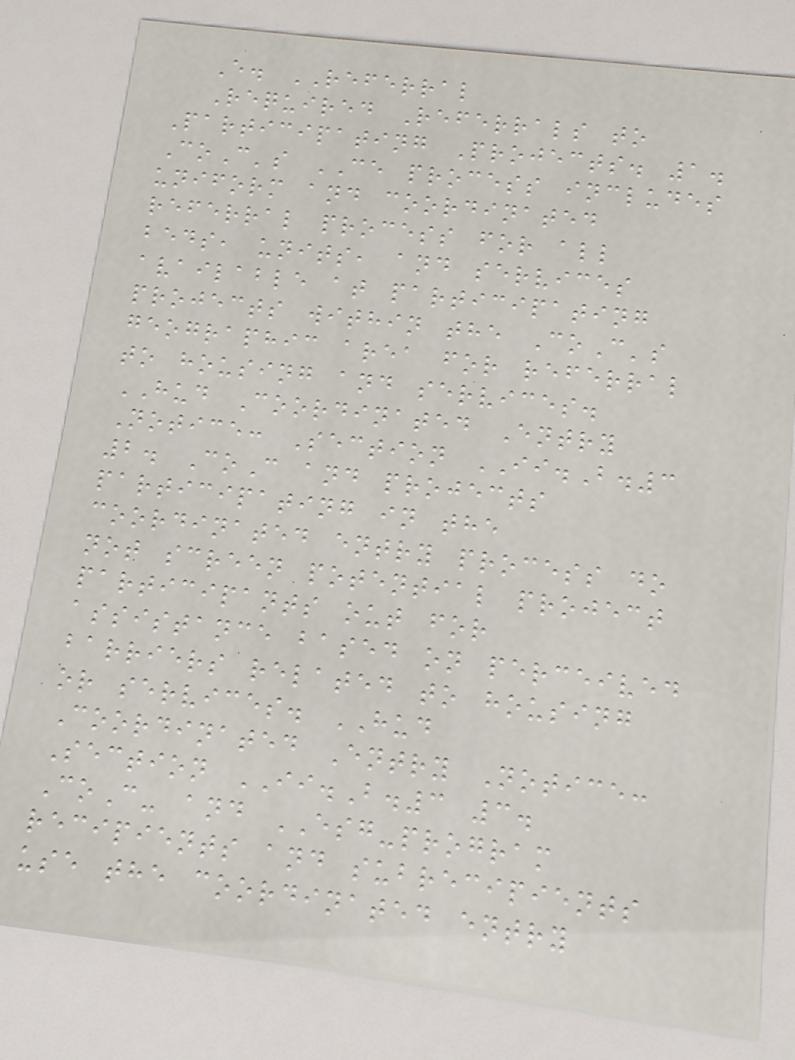E. REFERRAL
Required Referrals to
Participating Projects. 1.
CoC's CE process includes
uniform and coordinated
referral process for all
beds, units, and services
available at participating
projects within the CoC's
geographic area for referral
to housing and services.
HUD Coordinated Entry
Notice: Section II.B.3
2. CoC and projects
participating in the
coordinated entry process do
not screen potential project
participants out for
assistance based on perceived
barriers related to housing
or services. HUD
Coordinated Entry Notice:
Section II.B.3 3.
CoC- and ESG-program
recipients and subrecipients
use the coordinated entry
